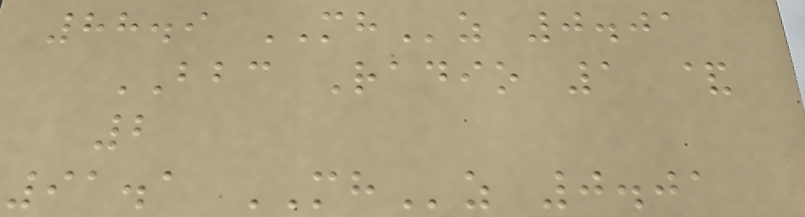88.9 MHz 0.01
BBC Radio 1 &
2
91.1 MHz 0.01
